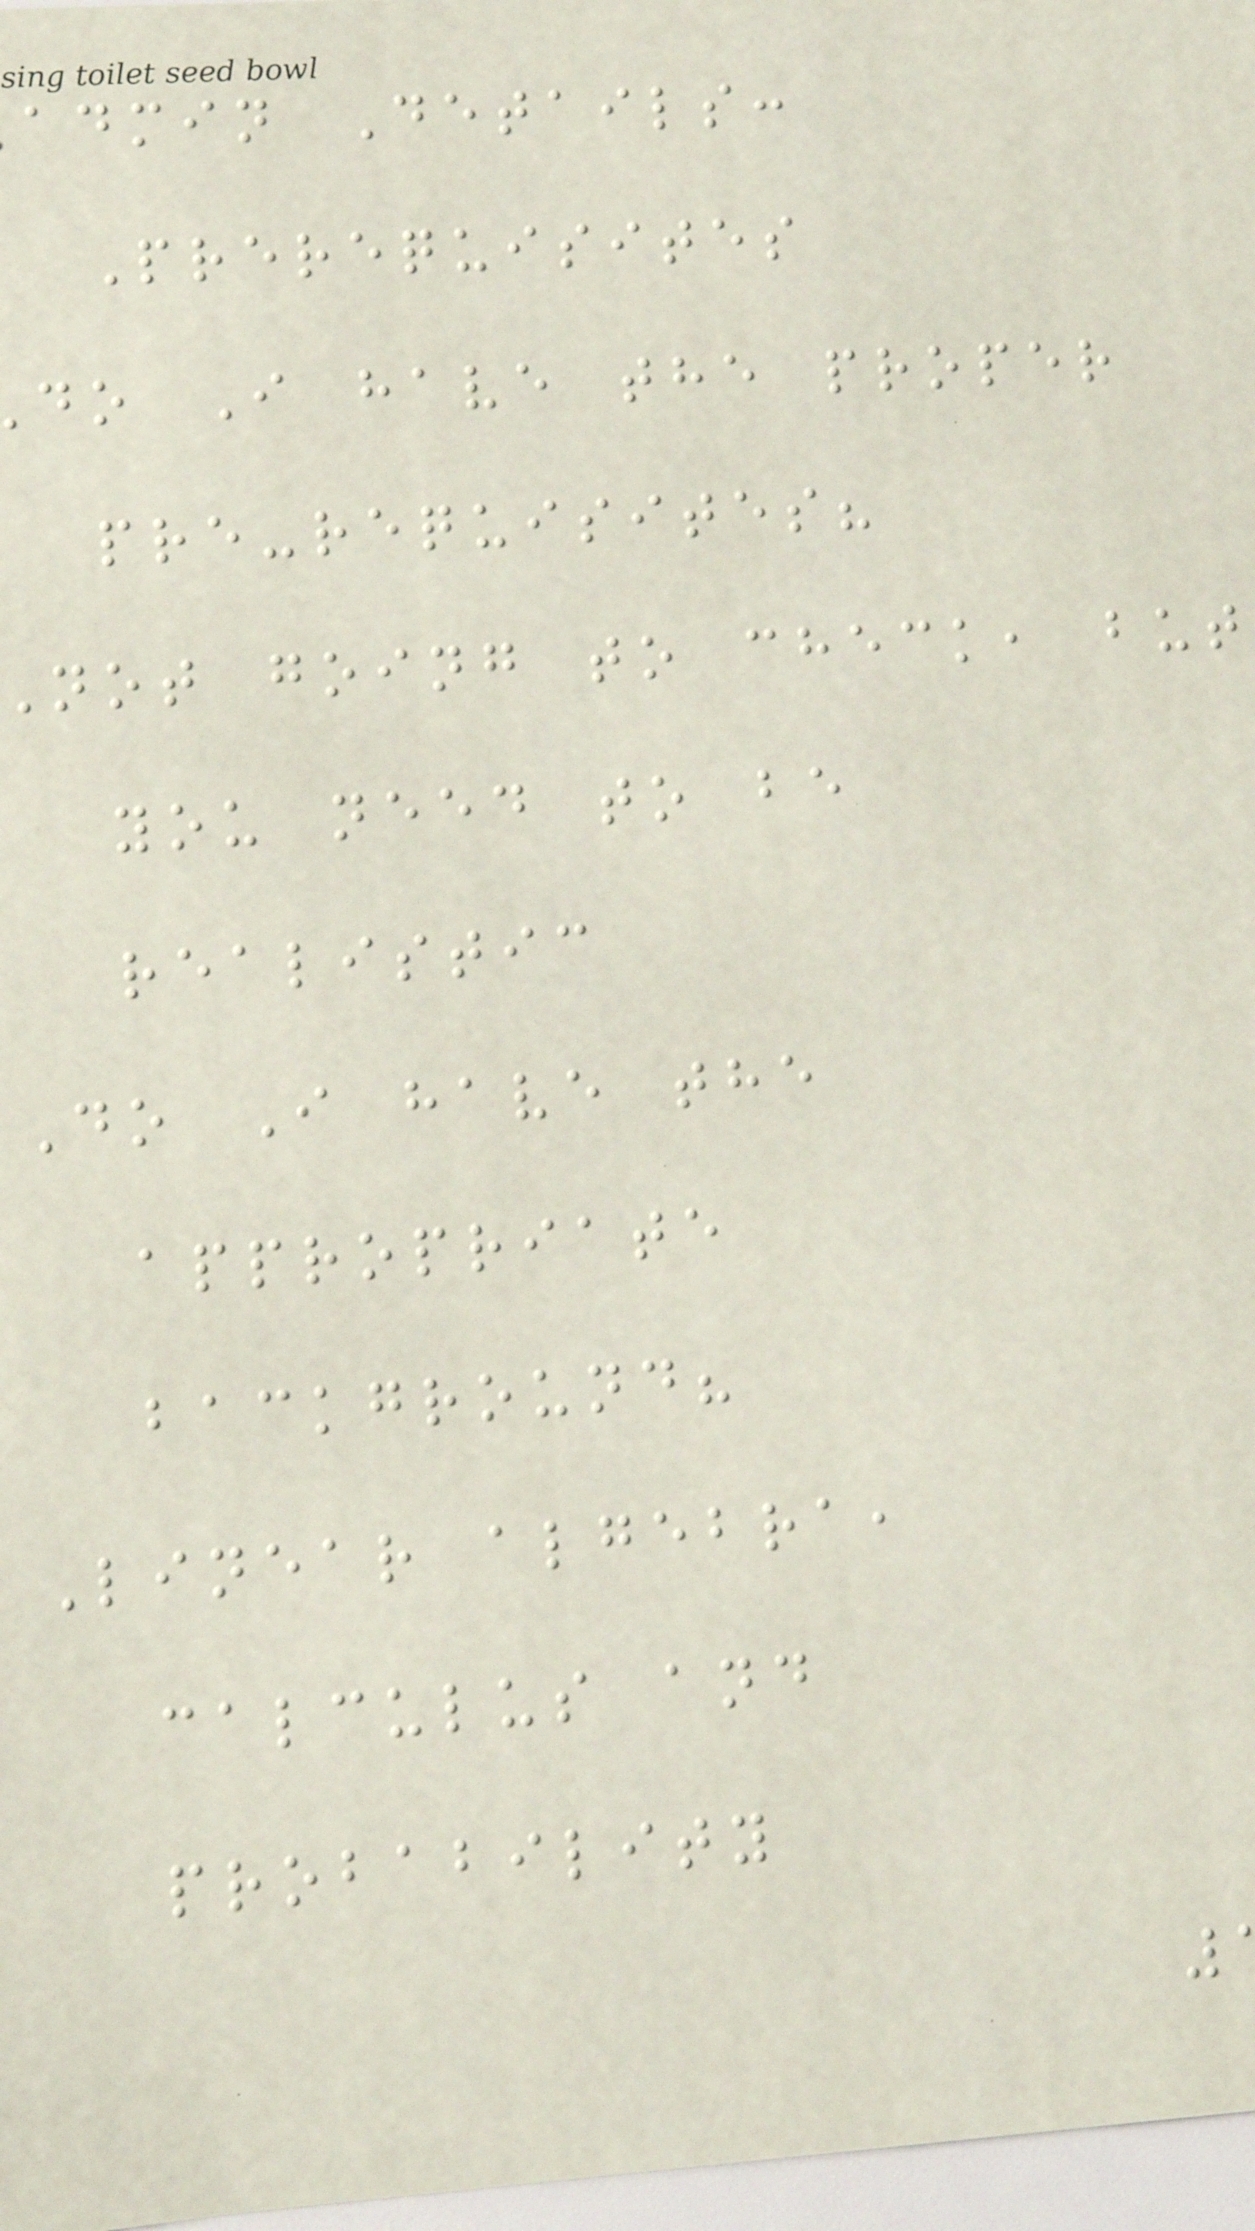admin Details:
Prerequisites
do I have the proper
pre-requisites?
not going to check, but
you need to be
realistic
Do I have the
appropriate
background?
Linear algebra,
calculus and
probability
